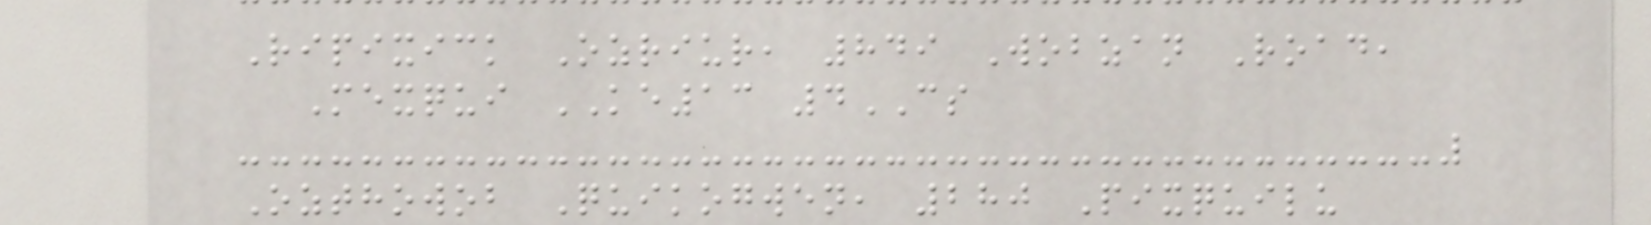Ripixick Ozriur, 849 Wobzan Road,
Mexqui KE13 4CS
Ozthowob Quikogwen, 280 Pixquilu
